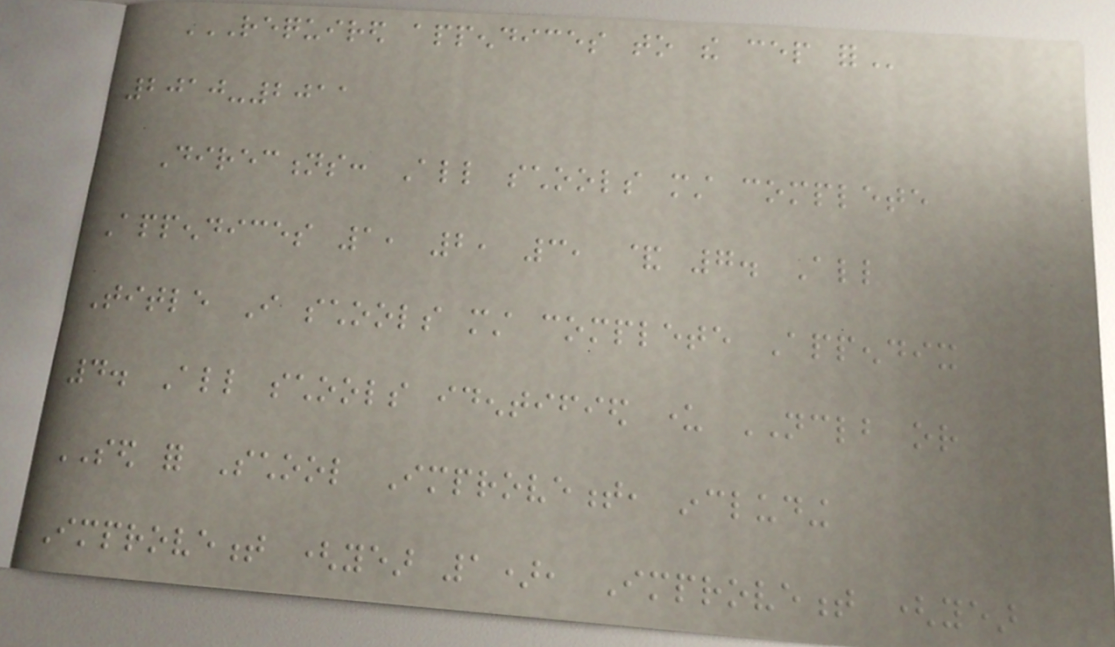REQUIRED APPENDICES TO THE CEP FOR
2010-2011
Directions: All schools must complete
Appendices 1, 2, 3, & 7. All
Title I schools must complete Appendix
4. All schools identified under NCLB or
SED for School Improvement, including
Improvement (year 1), Improvement (year
